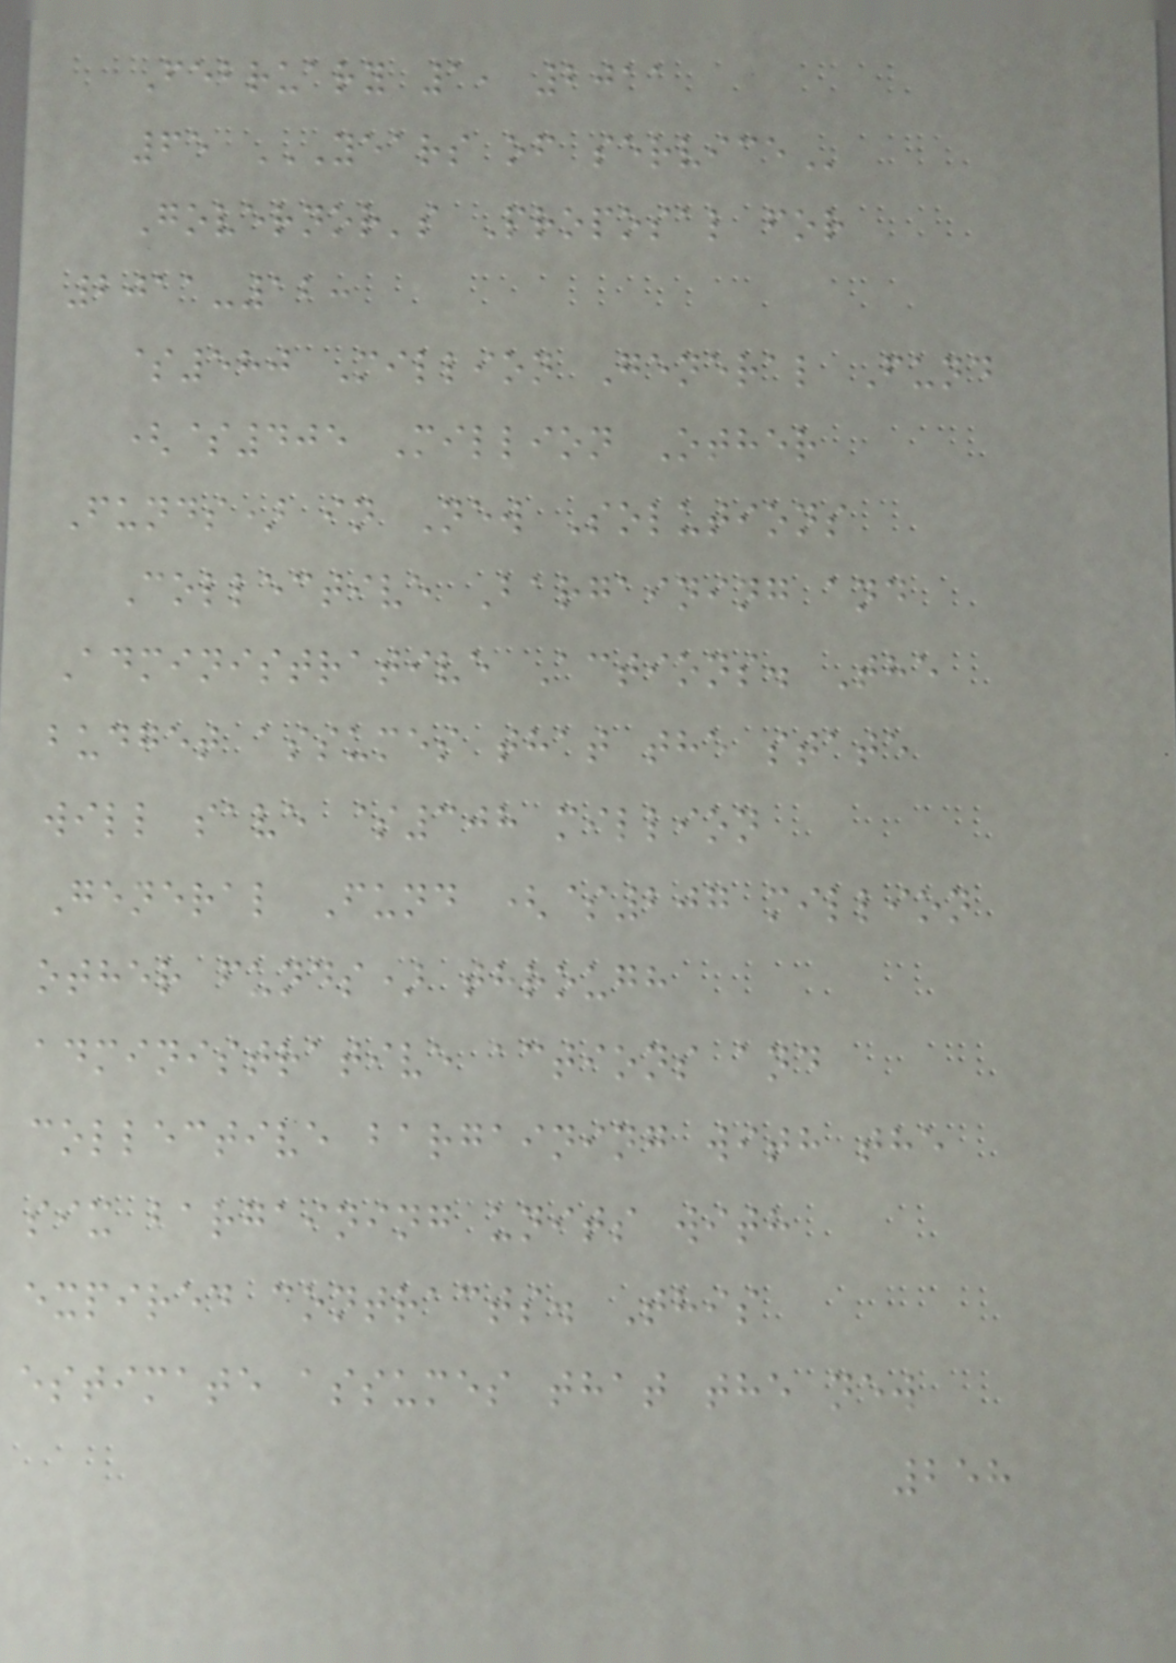February 1, 2011
65 YEARS OF SERVICE
Governor's Proposal for
2011-12:
$580 Million General Fund
($405 Million Other
Funds) in New Solutions
Collective Bargaining and
Administrative Actions. The
budget assumes that the state
will save $308 million
General Fund ($207 million
other funds) through
administrative actions and
collective bargaining with the
six bargaining units with
expired contracts. This
estimate assumes that the new
258
